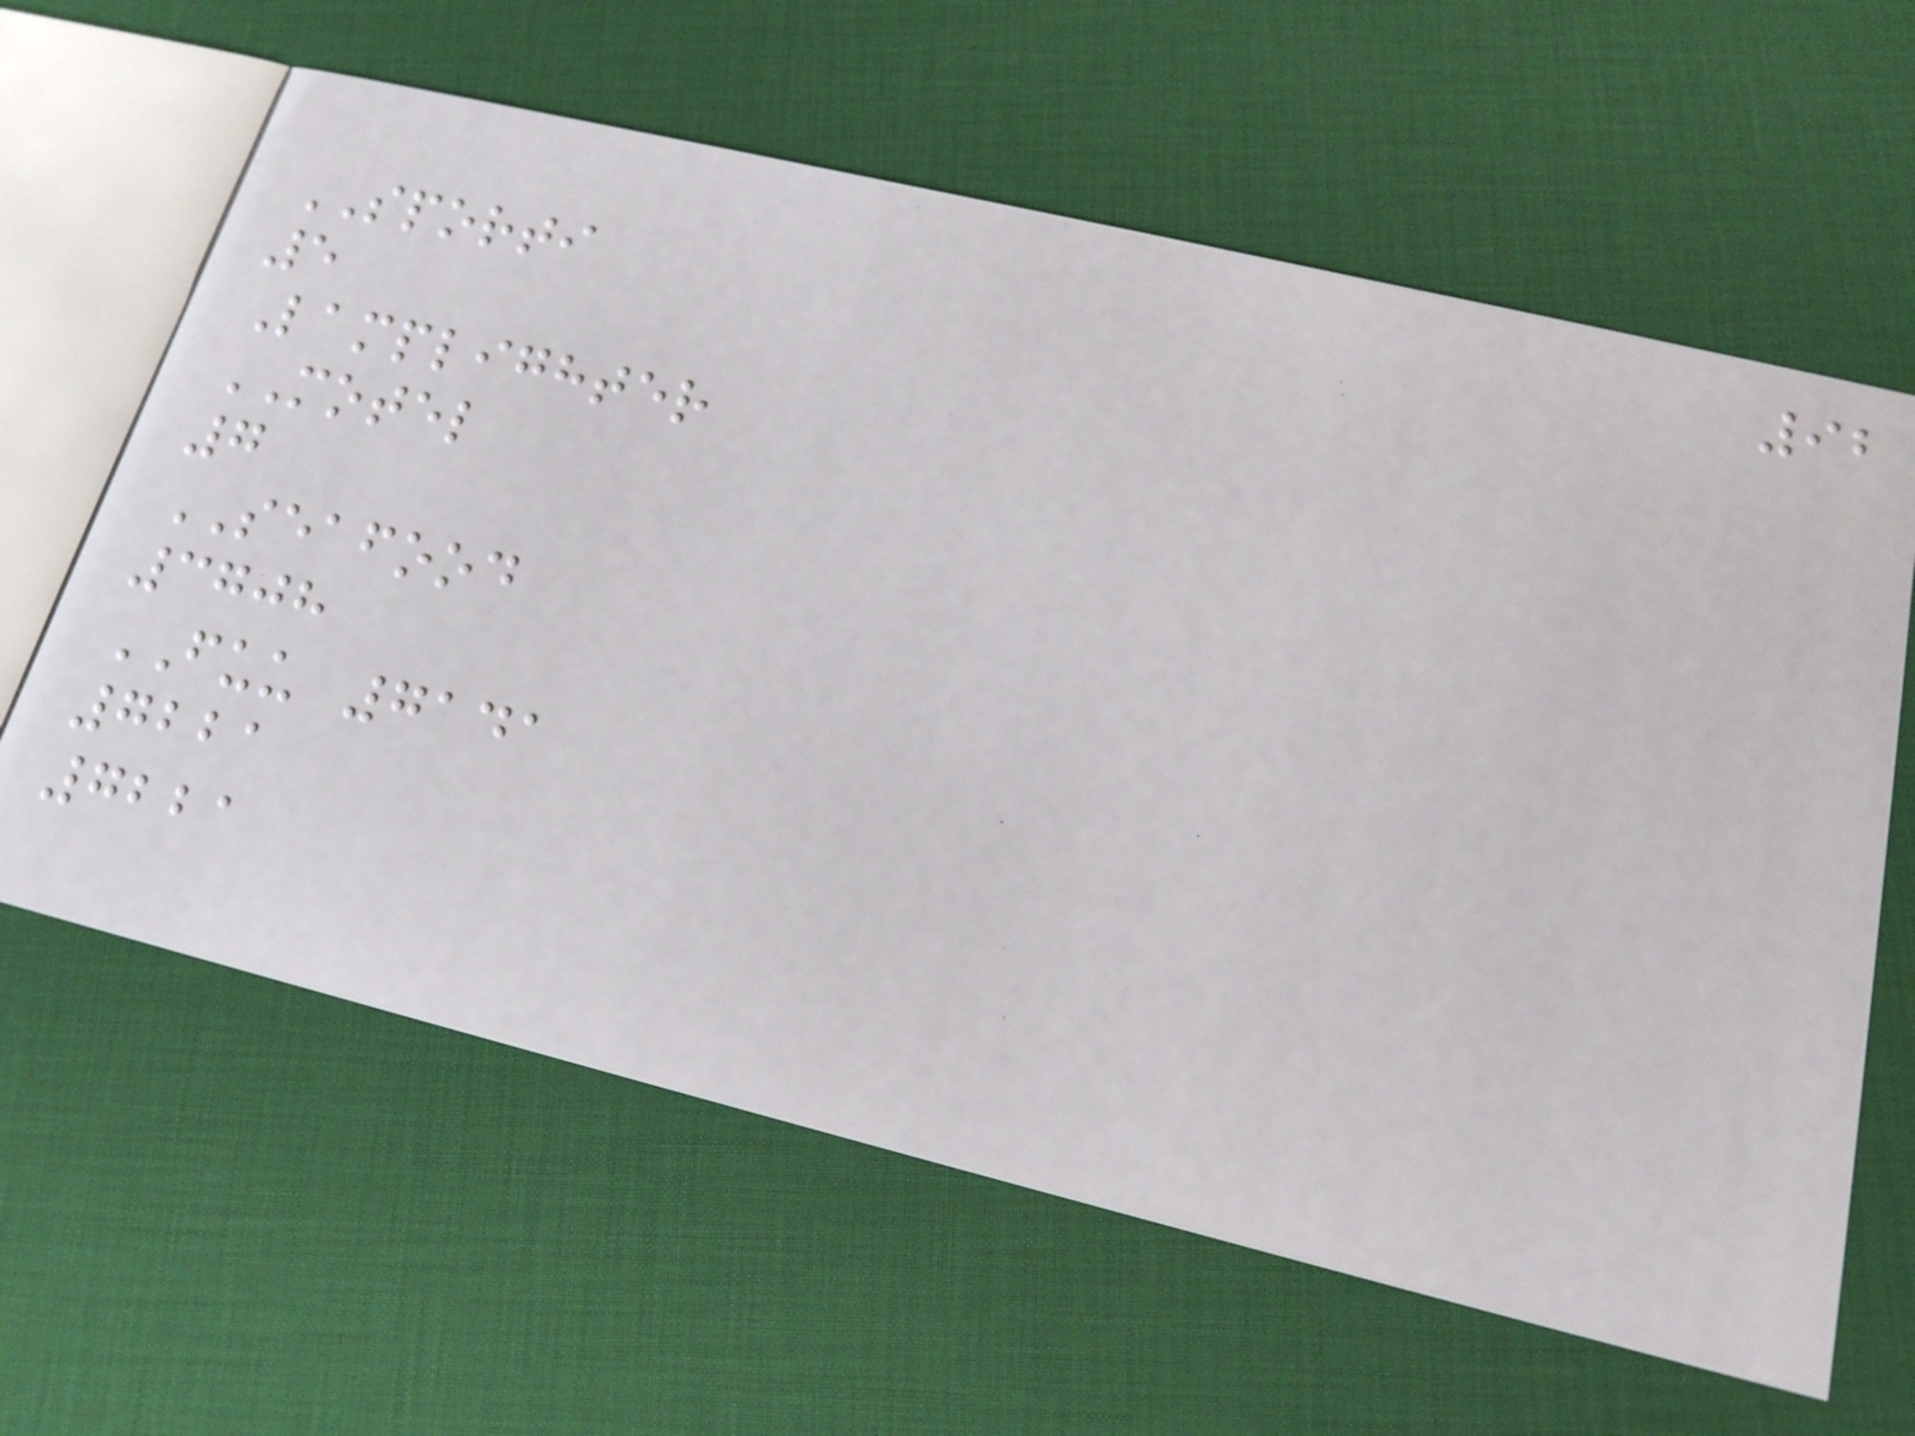92
SPORTI
5
Lamplighter
MOTEL
7
SEAFOOD
3708
FUU 7141
7221
7221
